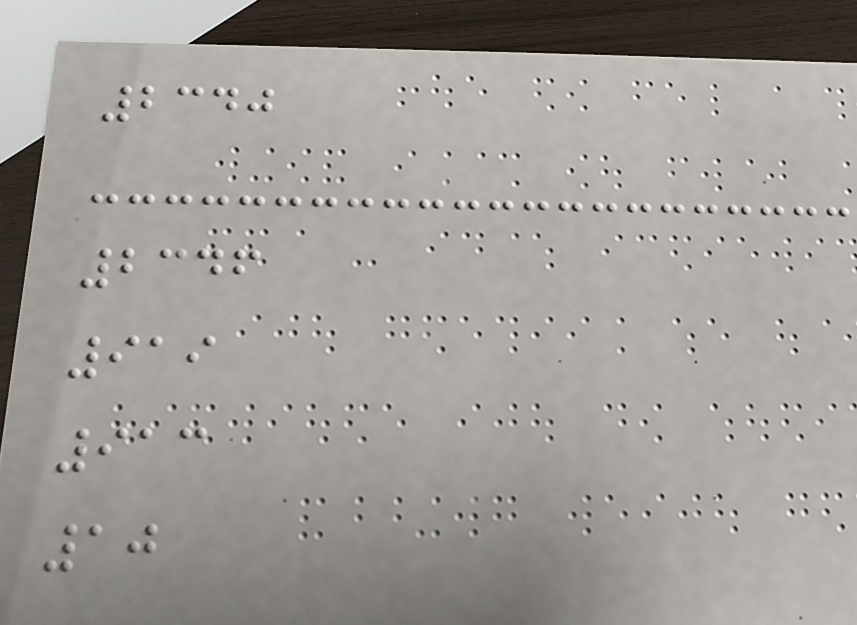2340
2346
919
913
10
